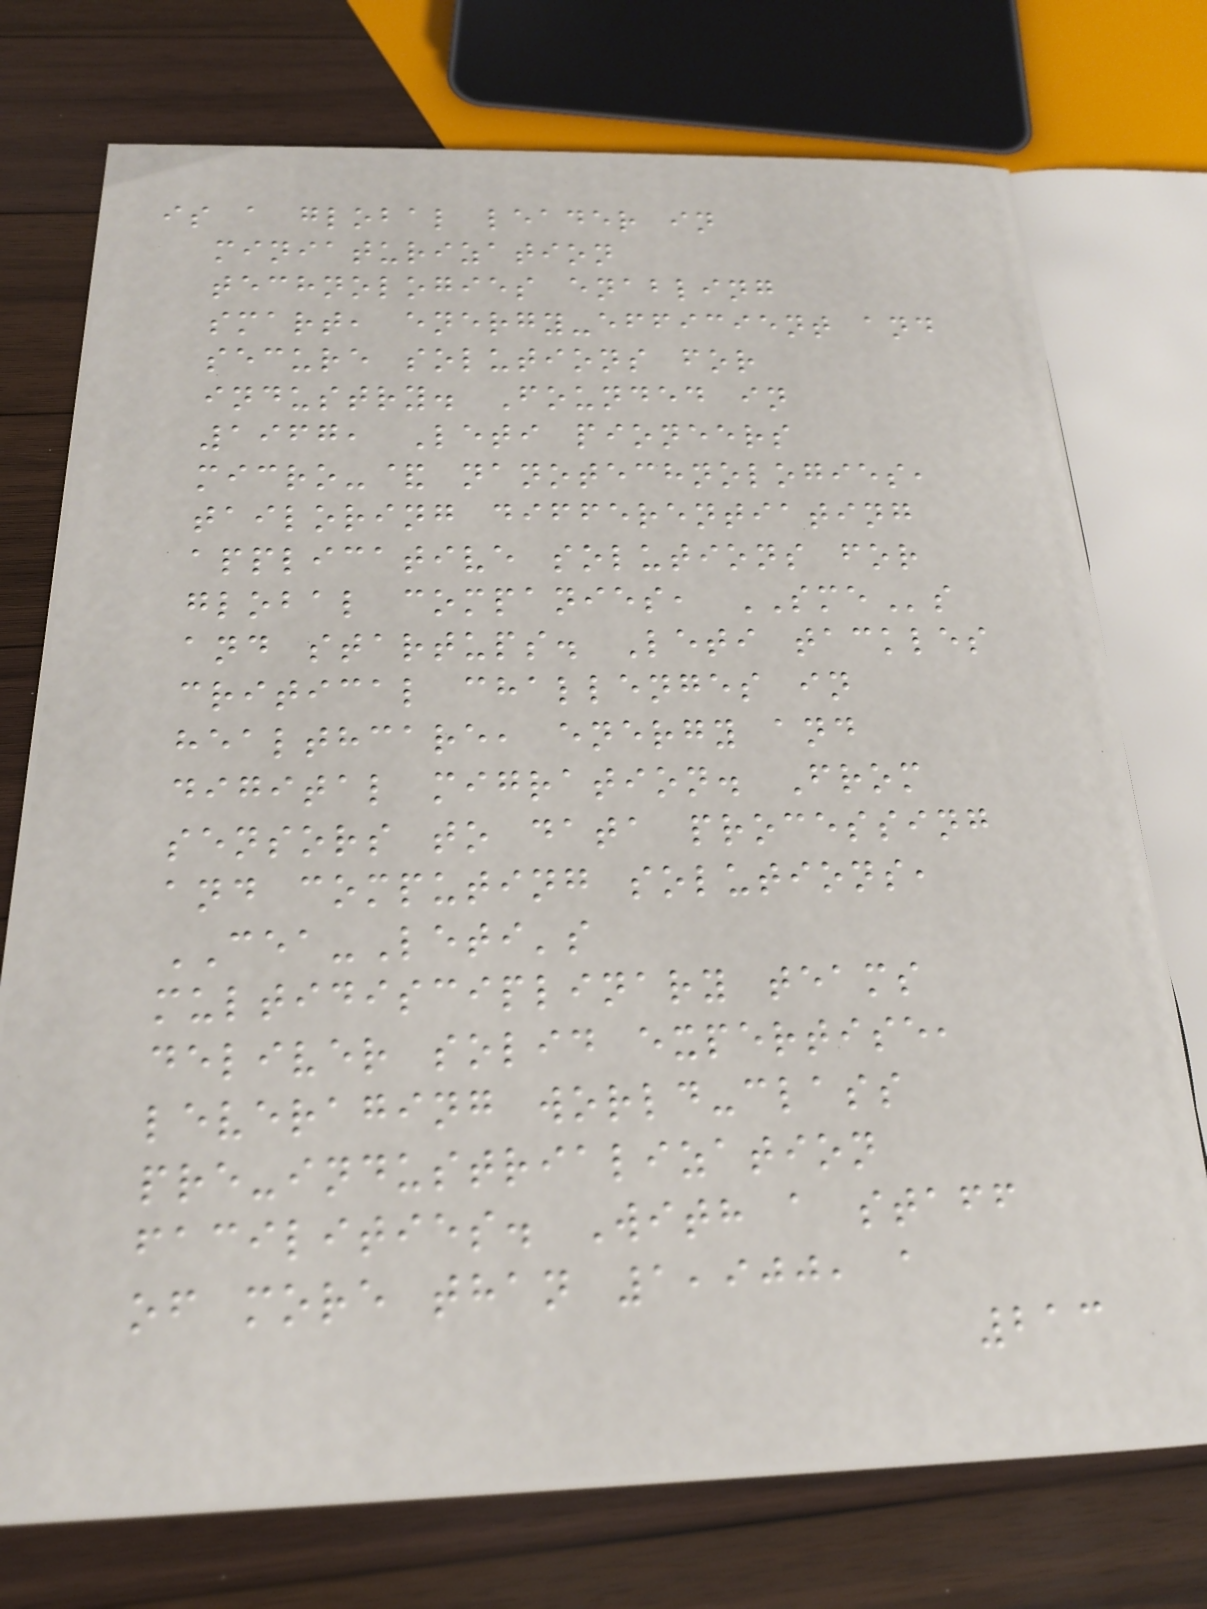is a global leader in
miniaturization
technologies enabling
smart, energy-efficient and
secure solutions for
industry. Founded in
1967, Leti pioneers
micro-& nanotechnologies,
tailoring differentiating
applicative solutions for
global companies, SMEs
and startups. Leti tackles
critical challenges in
healthcare, energy and
digital migration. From
sensors to data processing
and computing solutions,
CEA-Leti's
multidisciplinary teams
deliver solid expertise,
leveraging world-class
pre-industrialization
facilities. With a staff
of more than 1,900, a
213
